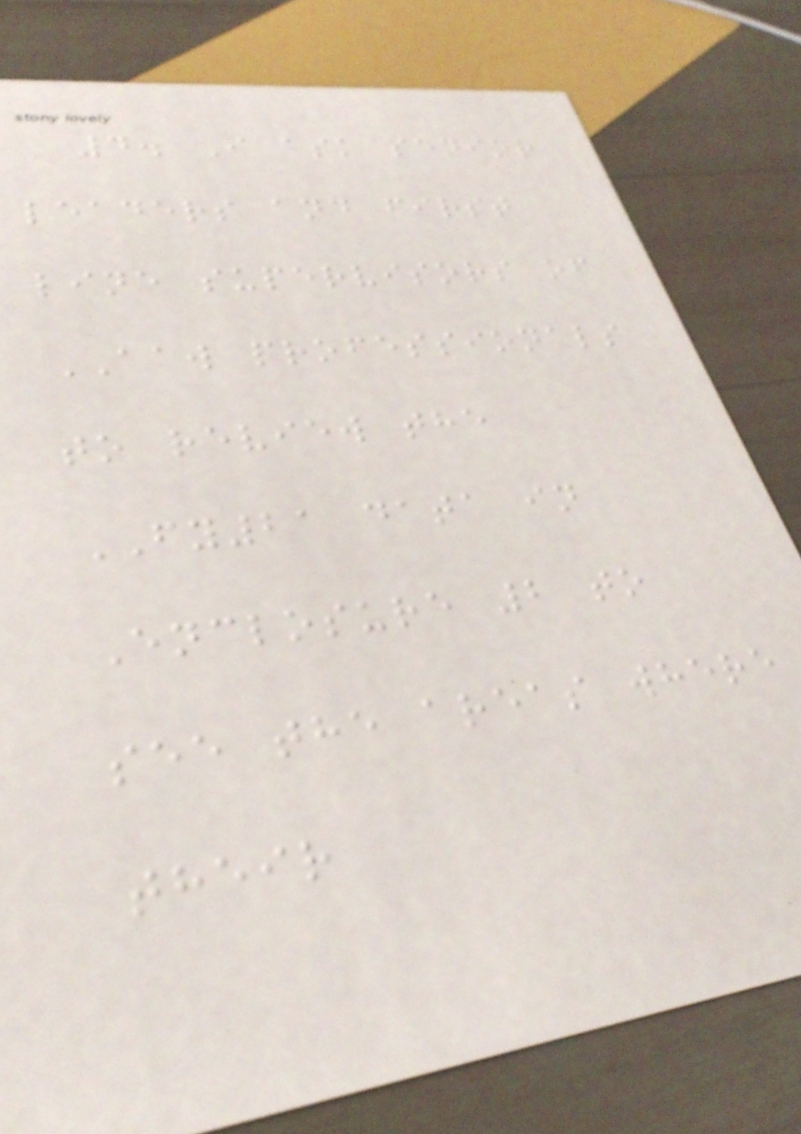4. I ask senior
leaders and first
line supervisors of
AAW professionals
to review the
FY21 data in
Enclosure 2 to
see the areas where
their
